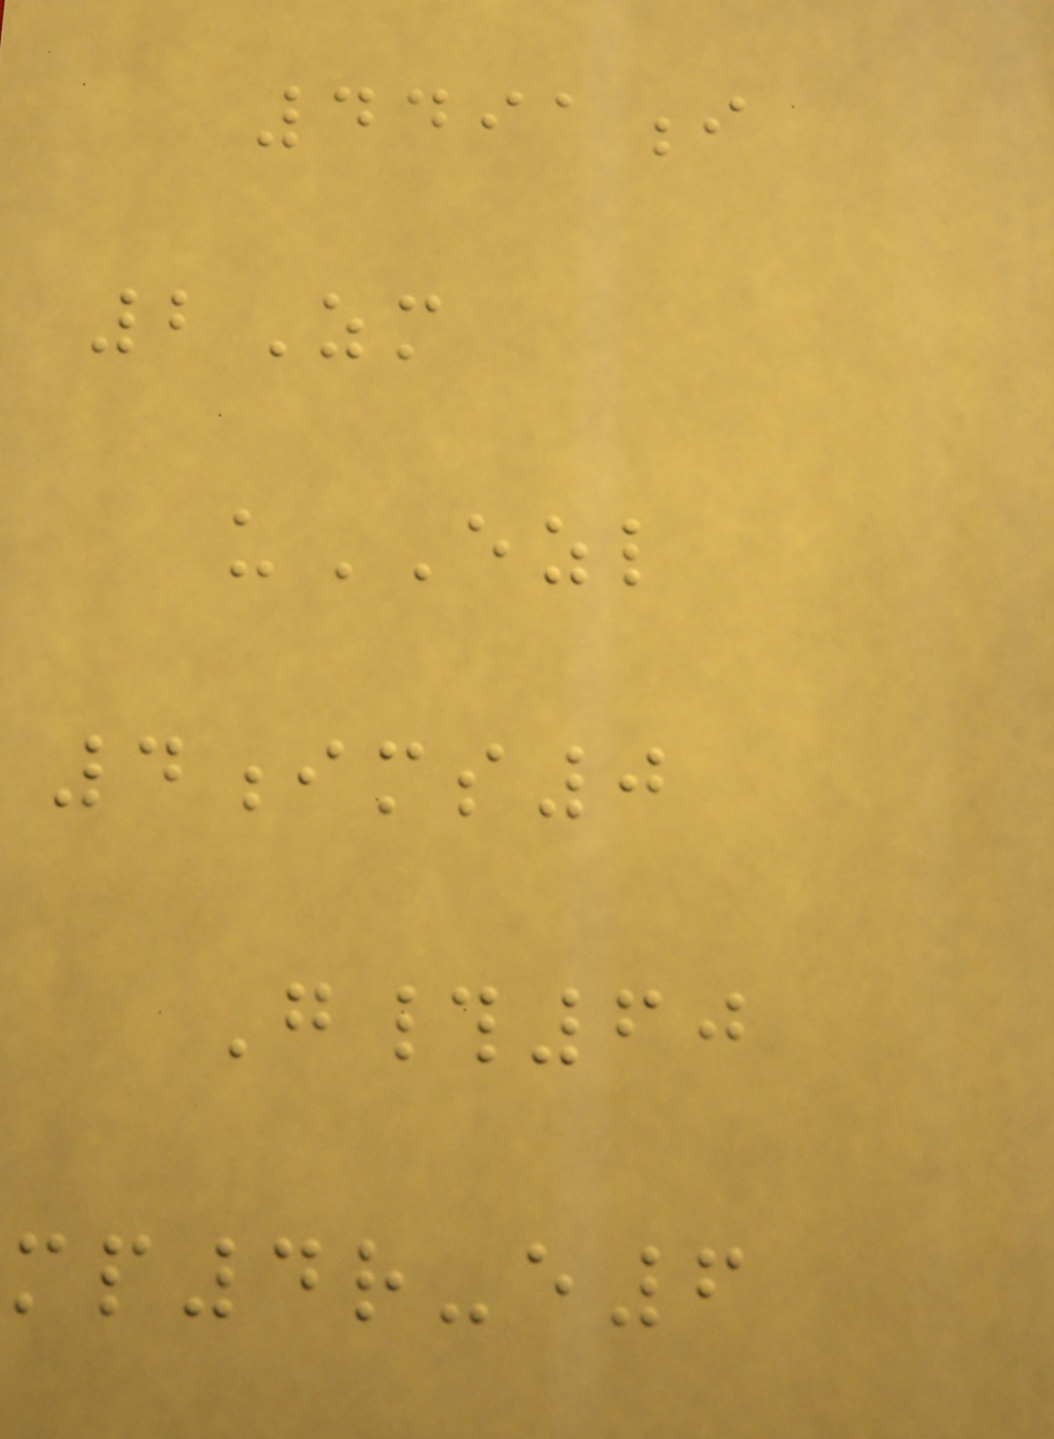4491i
2Zm
uEZL
4ims0
G#60
mp4r-e6
